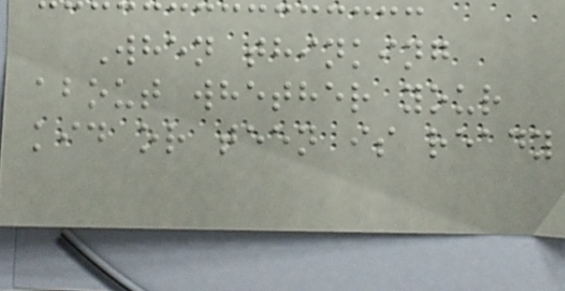When thinking
about whether your
kid or teen is ready
